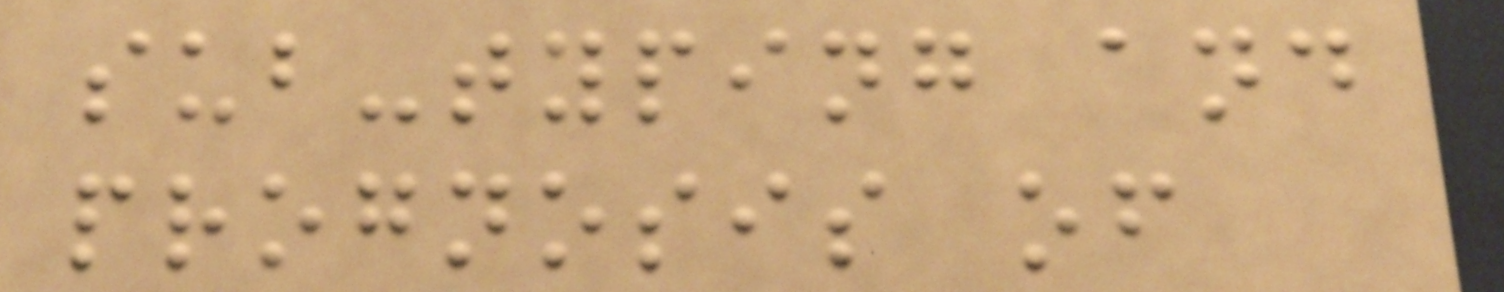sub-typing and
prognosis of
